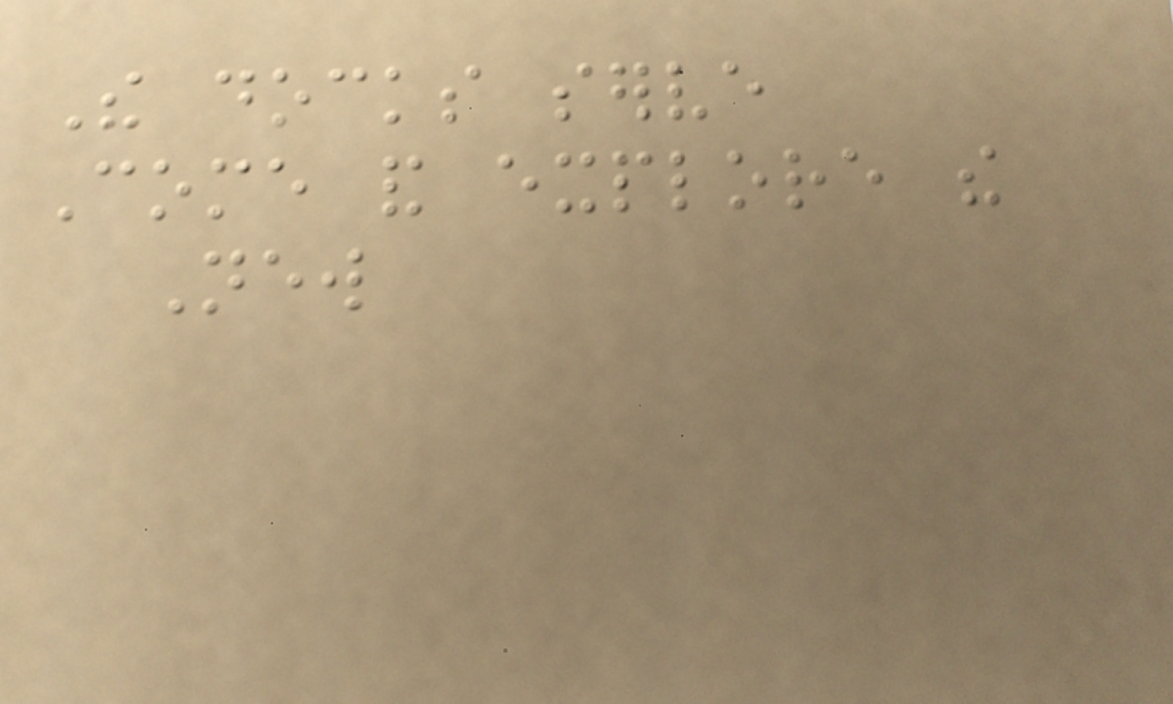The docks serve
Come and explore the
New
